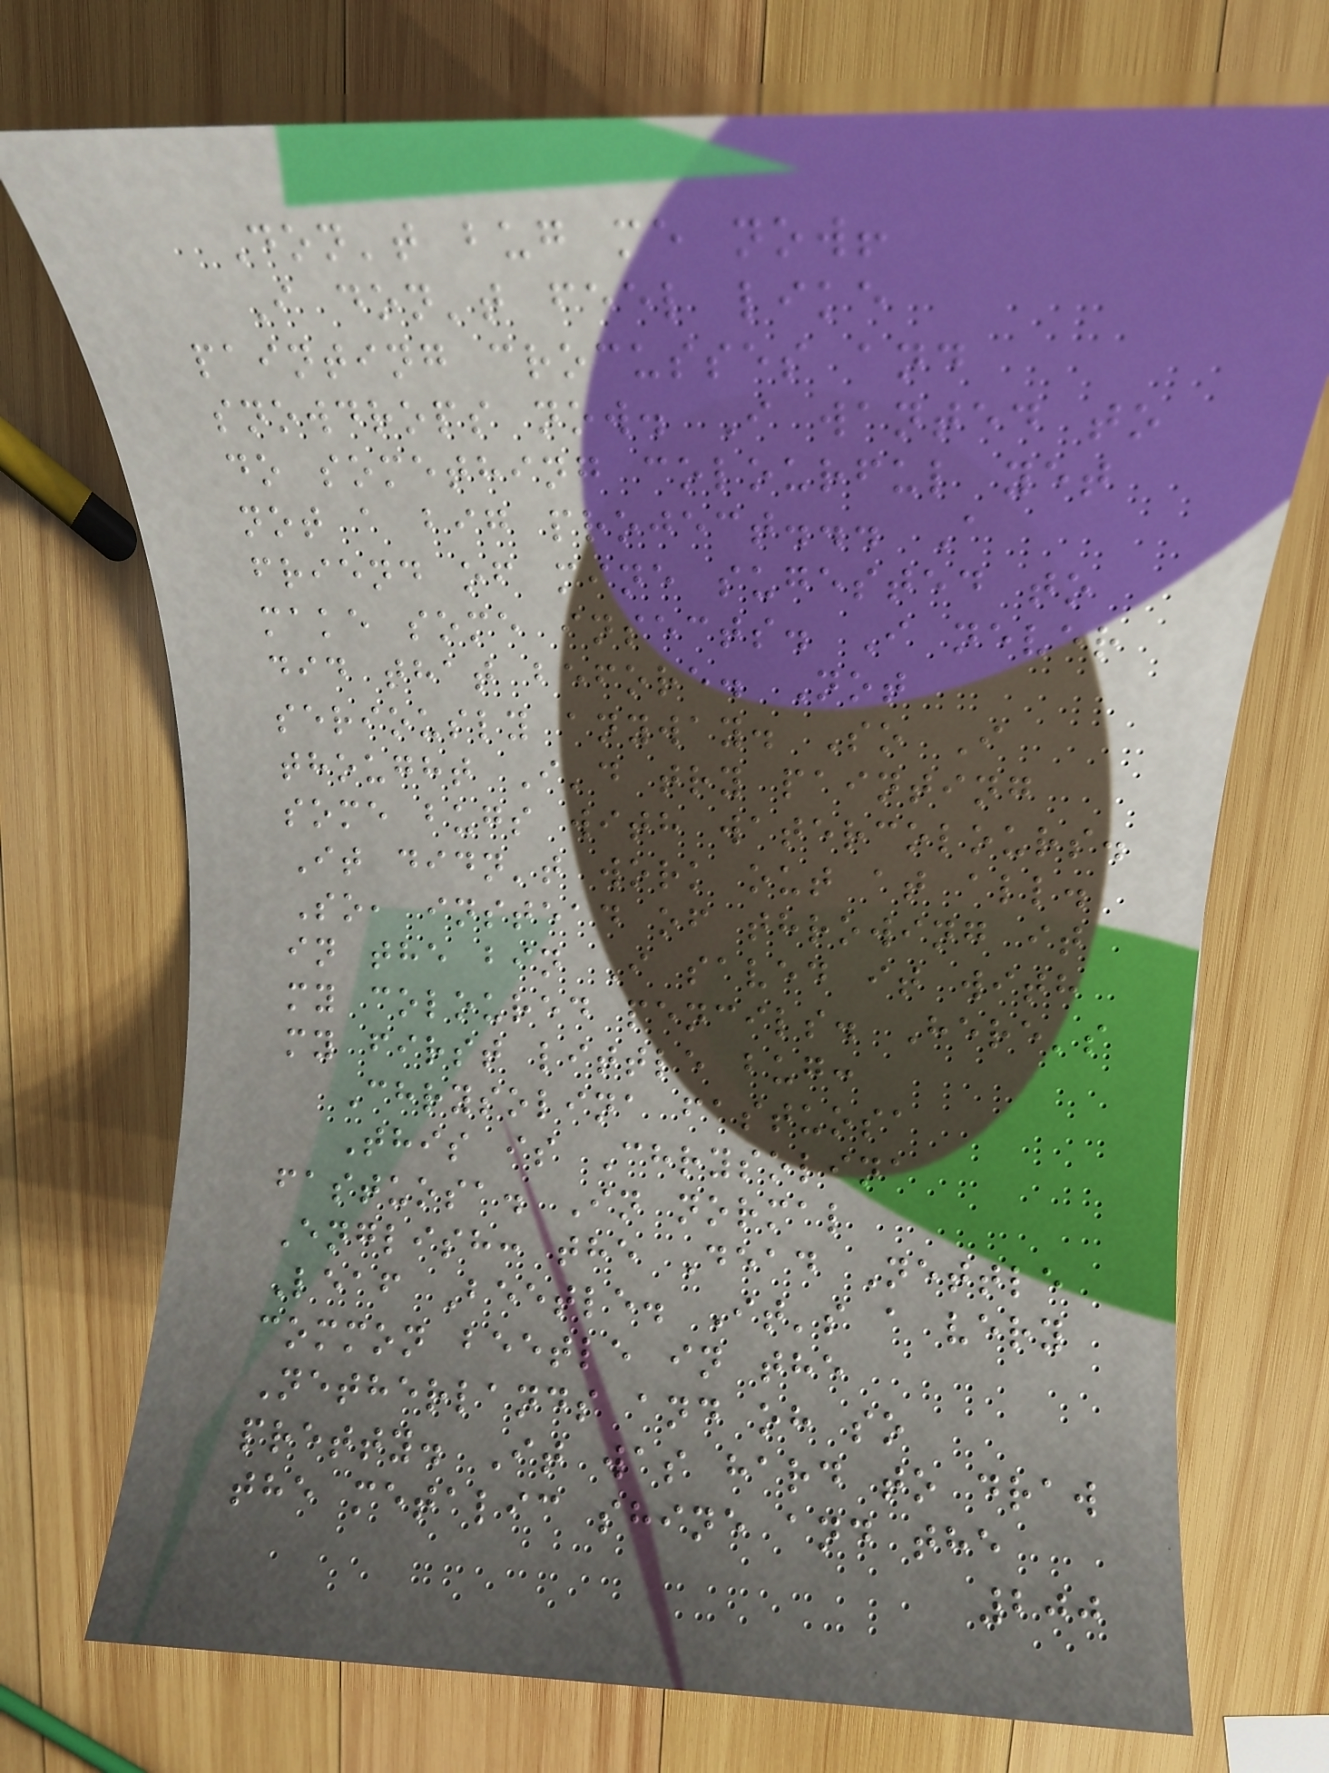Don't bug me now!
I don't feel like
painting crocusses and
snowdrops now. I wanted to
do something colourful yet
not a big project... A
friend of mine sugested to
make some insects. I never
did that before. Not
seriously anyway. So I
thought I'd try painting
some bugs with watercolours.
It didn't work out at all.
So, instead of throwing it
in the bin I saved it with
my coloured pencils. Here's
my first little bug:
Chrysolina fastuosa
This is Chrysolina
fastuosa. In normal
English: the Dead Nettle
Leaf Beetle. It's a very
common beetle in the
Netherlands and oh so
pretty. It was hard to draw
the metalic shine and the
200
